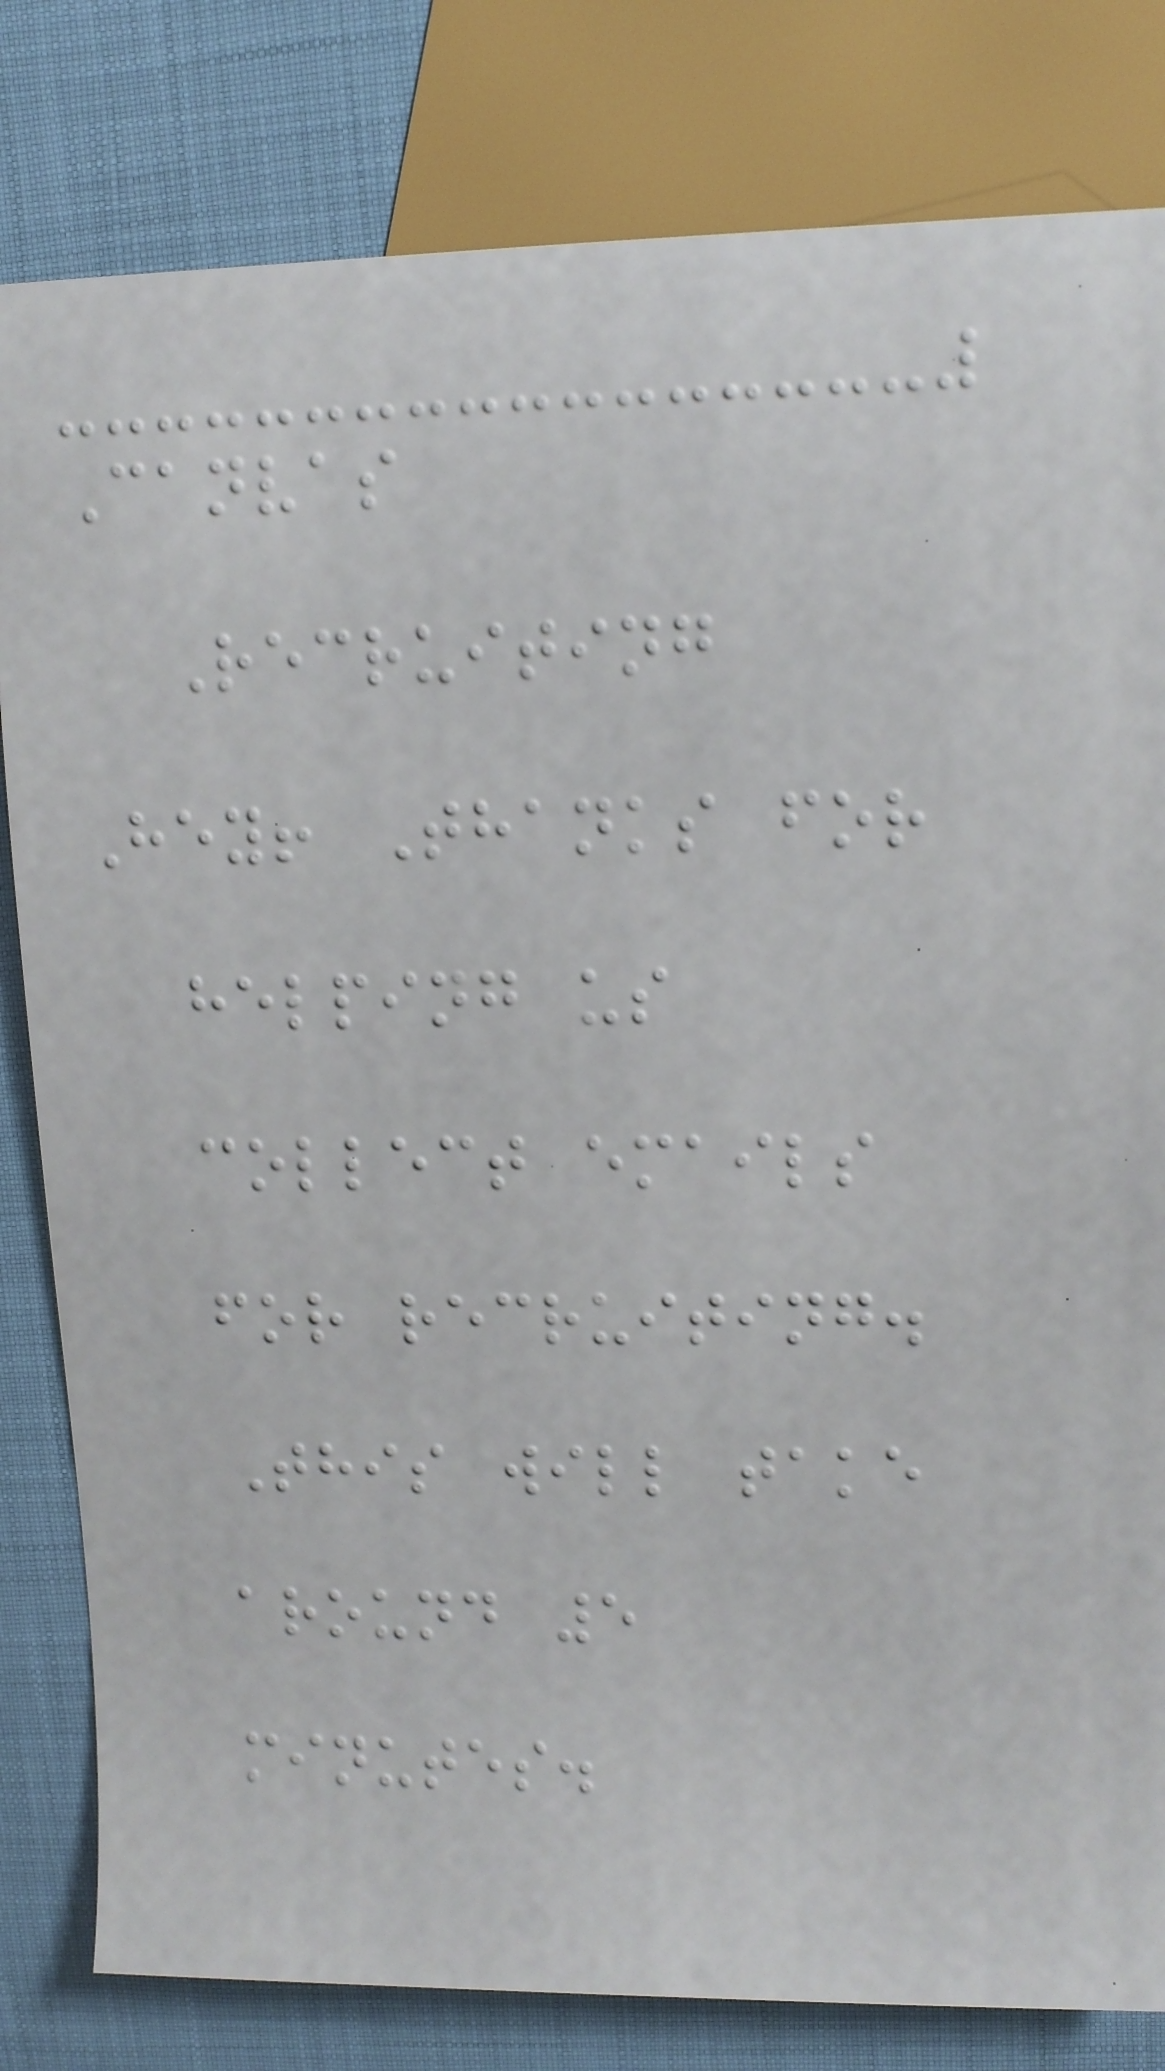Canvas
Recruiting
Hey! Thanks for
helping us
collect emails
for recruiting.
This will take
around 5
minutes.
